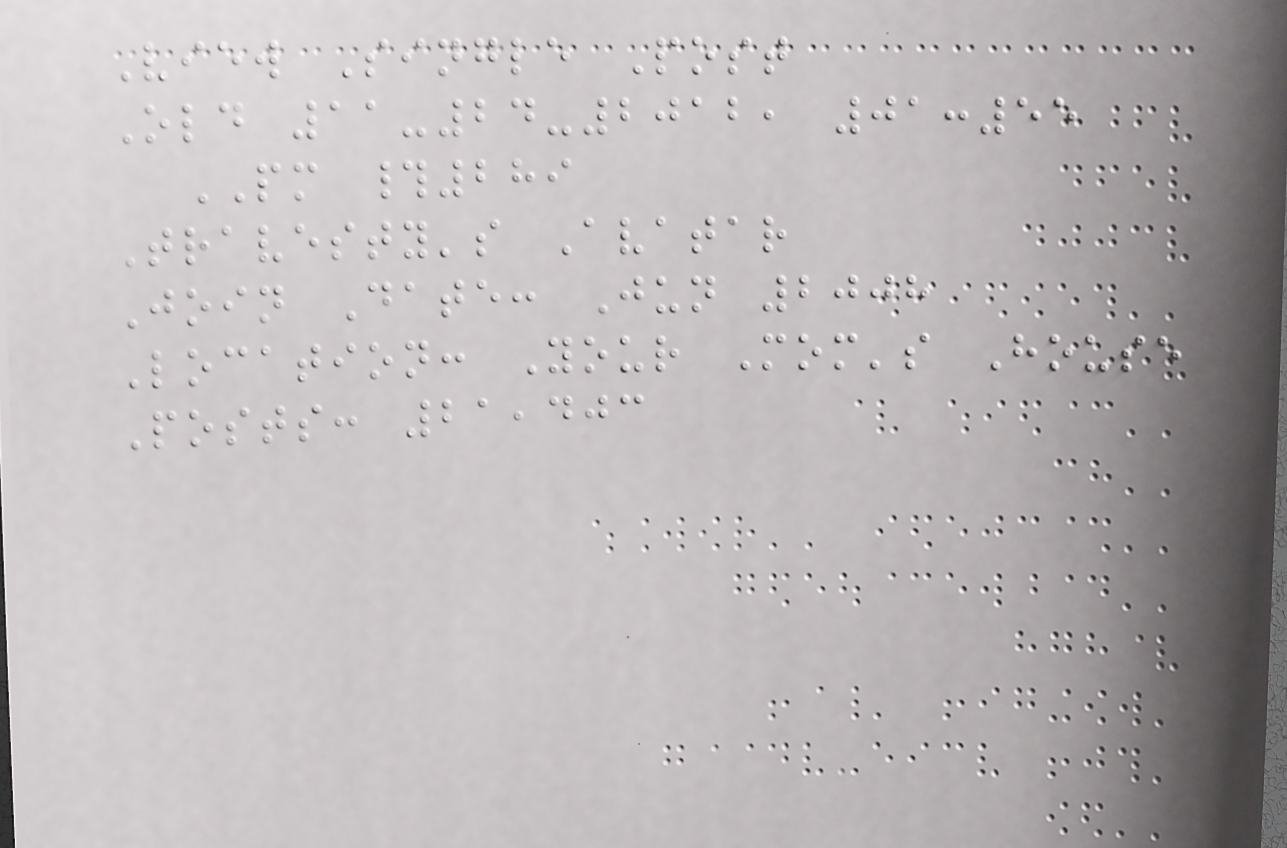View Single Post
Old 11-24-2012, 01:55
PM #289
Travesty's Avatar
Join Date: Jun 2008
Location: Your Mom's House
Posts: 21,403
